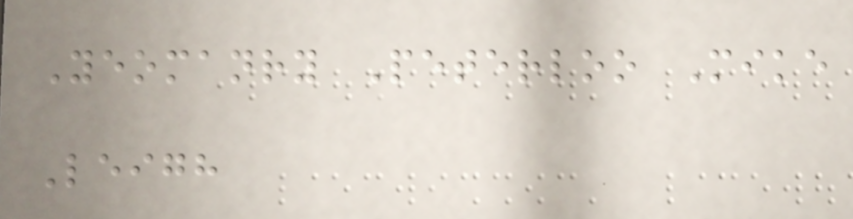Yeomanry Peterloo Mike
Leigh
